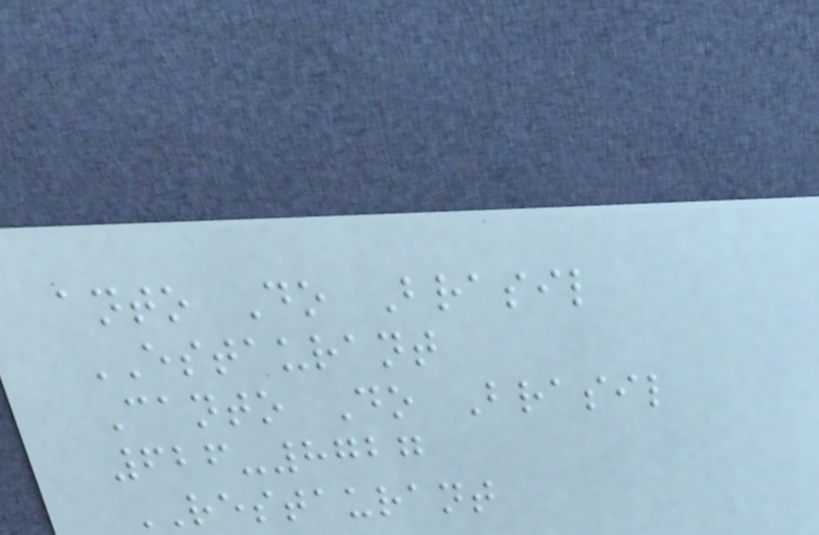anto Do Brasil
ESTAURANT
Canto Do Brasil
626-8727
RESTAURANT
